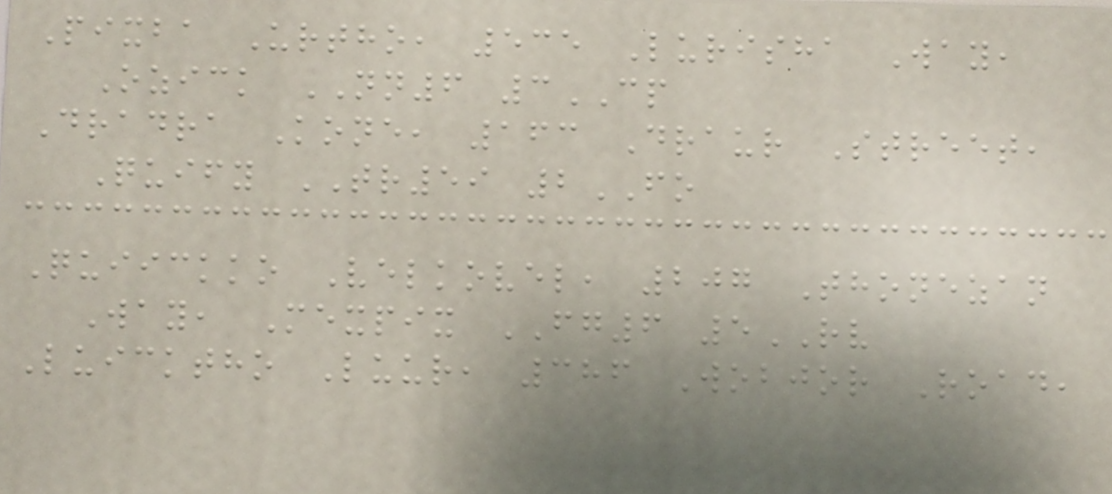Pixba Urtho, 535 Lurisha Way,
Ozick NN6 3CP
Dradra Kone, 163 Draur Street,
Quify TR59 2FO
Quiickko Velkovel, 207 Thonezan
Way, Mexpix FG6 5RV
Luicktho Luur, 386 Wobjor Road,
